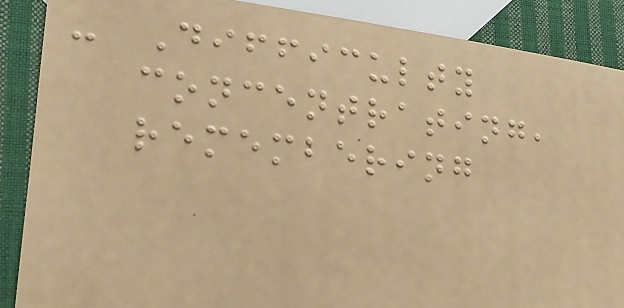- Difficulty
concentrating,
remembering
